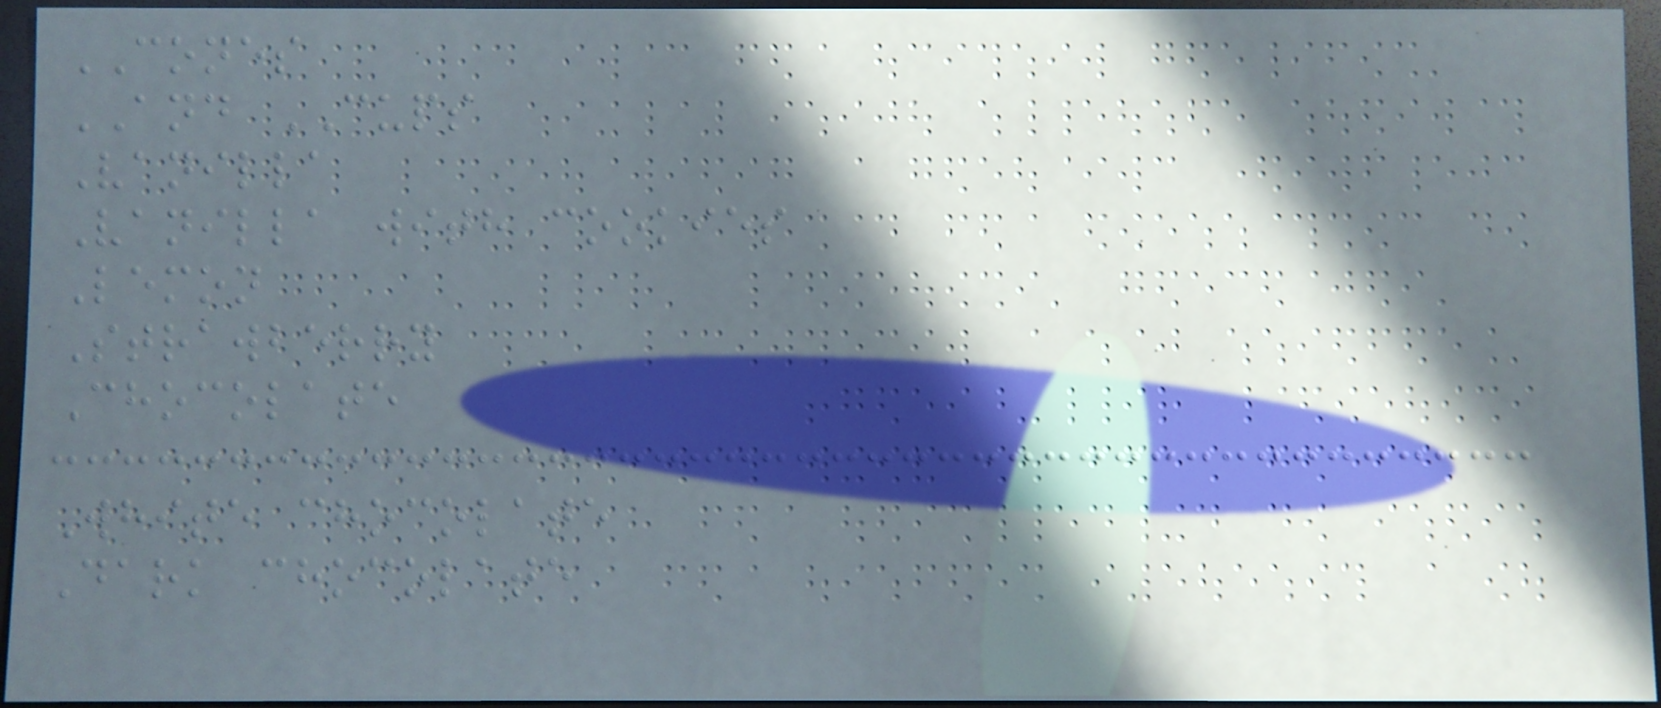CONES
AND CUPS
Vanilla
Vanilla with cookies
Lemon
Strawberry
Chocolate
White chocolate
Dark chocolate
